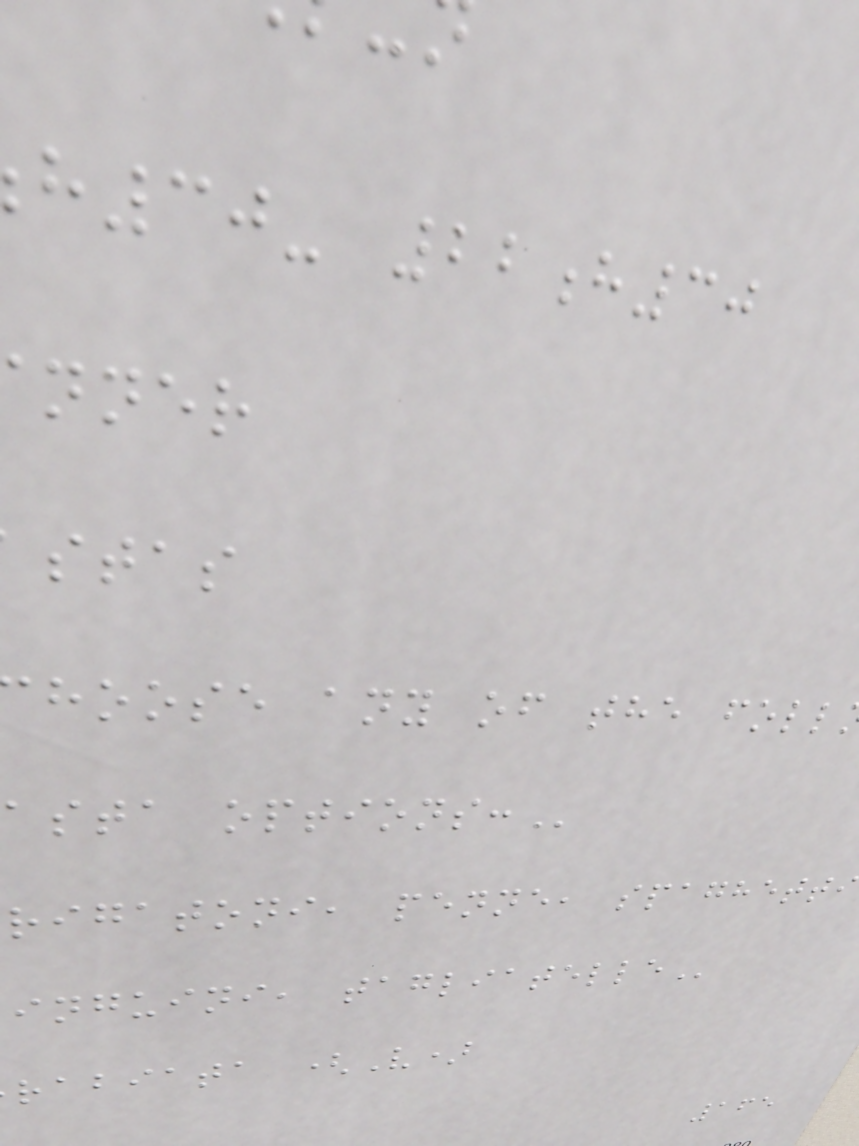h30- 22h30
nner
stas
hoose any of the
asta
rigatoni, penne,
inguini,
rabiata (V)
165
